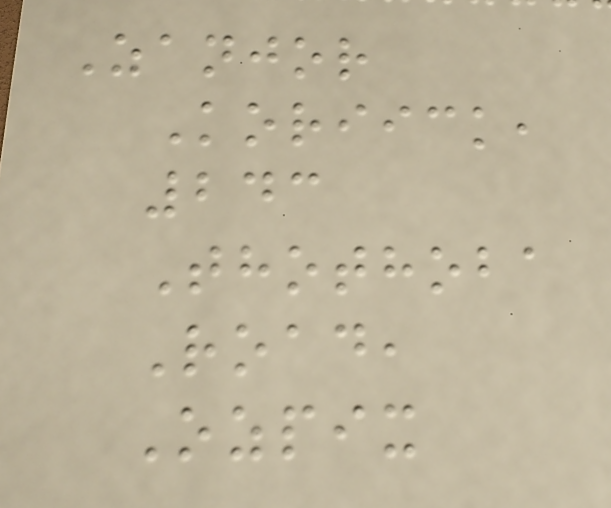Zanjor
Koriick,
243
Thothoba
Road,
Ozpix
